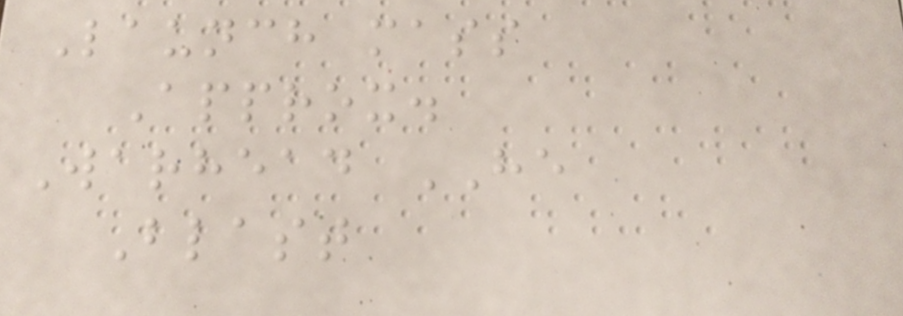Launch mass
Approx.
Warhead HE
Blast
